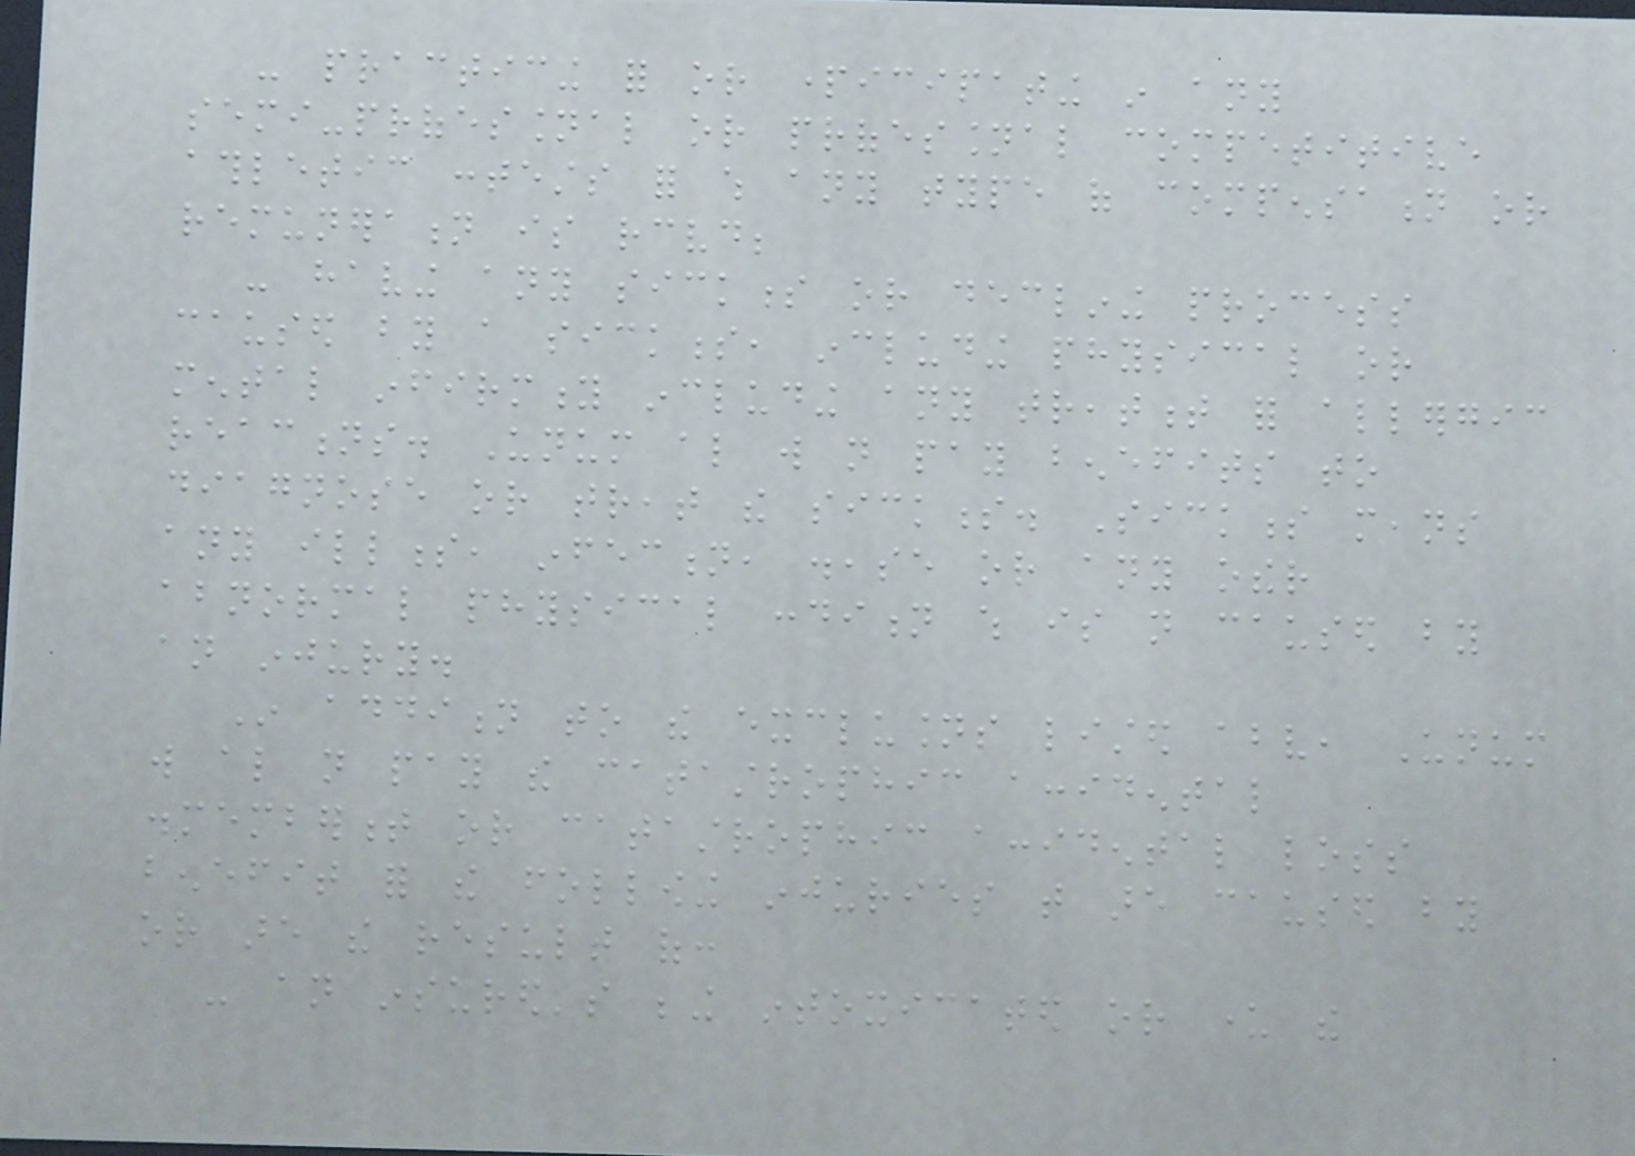- practicing for or participating in any
semi-professional or professional competitive
athletic contests for which any type of compensation or
remuneration is received;
- having any sickness or declining process
caused by a sickness, including physical or
mental infirmity including any treatment for allergic
reactions. Unum also will not pay benefits to
diagnose or treat the sickness. Sickness means
any illness, infection, disease or any other
abnormal physical condition which is not caused by
an injury.
In addition to the exclusions listed above, Unum
will also not pay the catastrophic accidental
dismemberment or catastrophic accidental loss
benefit for the following injuries that are caused by
or are the result of:
- an insured's being intoxicated or under the
